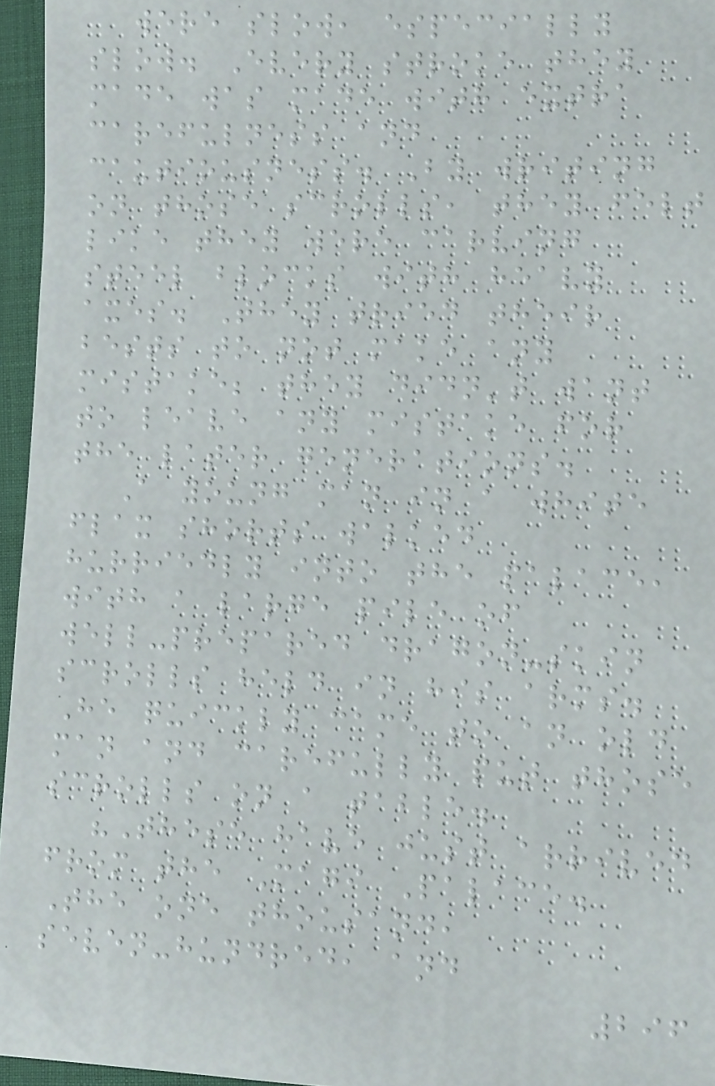were slow, especially
slow. Every stroke they
made was made with extra
carefulness and
cautiousness. By writing
on those scrolls, they felt
like they were carving
steel blocks with heavy
axes. They tried their
bests to not make any
mistake; they didn't want
to leave any mistake for
the later generations.
A young man in a white
flax shorts walked
hurriedly into the palace,
with a large pile of
well-prepared dragon-skin
scrolls held in his arms.
He quickly came to an old
man and carefully put those
scrolls on a table.
"These have just arrived
from the Magi Palace.
The one thousand,
seven-hundred, and
296
